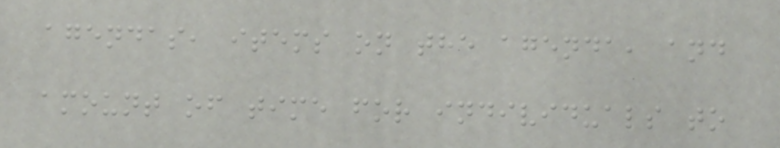agendas, items on the agenda, and
amount of time for individuals to
